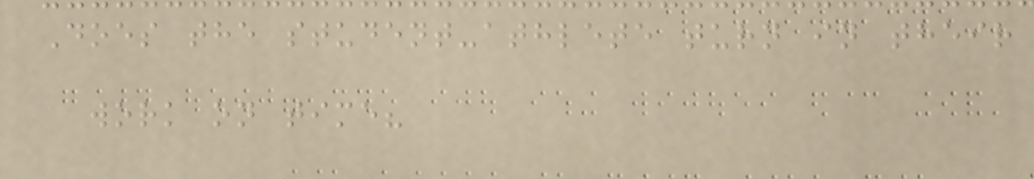Does the student-athlete turn in their
work on time?
